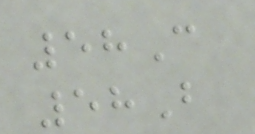58C
58B
